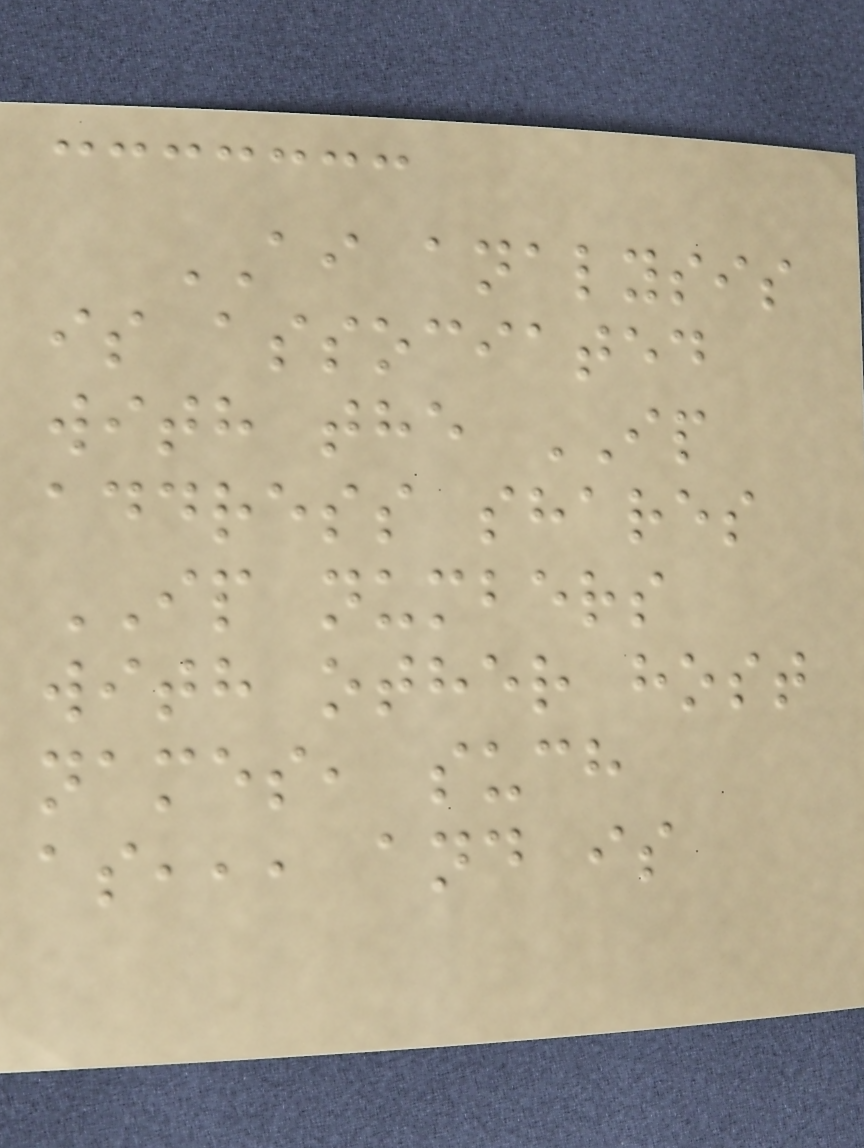AI analysis
is associated
with the IP
address shares
IP numbers
with other host
names, such
as,,, and is
